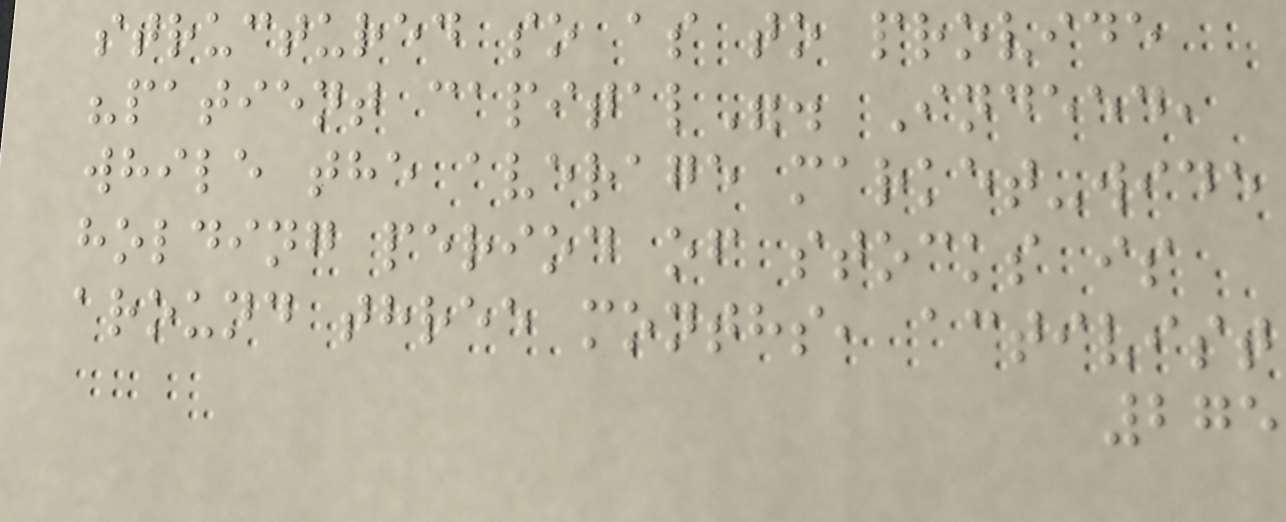structured so as to provide
"patient capital". Indeed,
while the average market-wide
holding period of stocks is
around three months, activist
275
